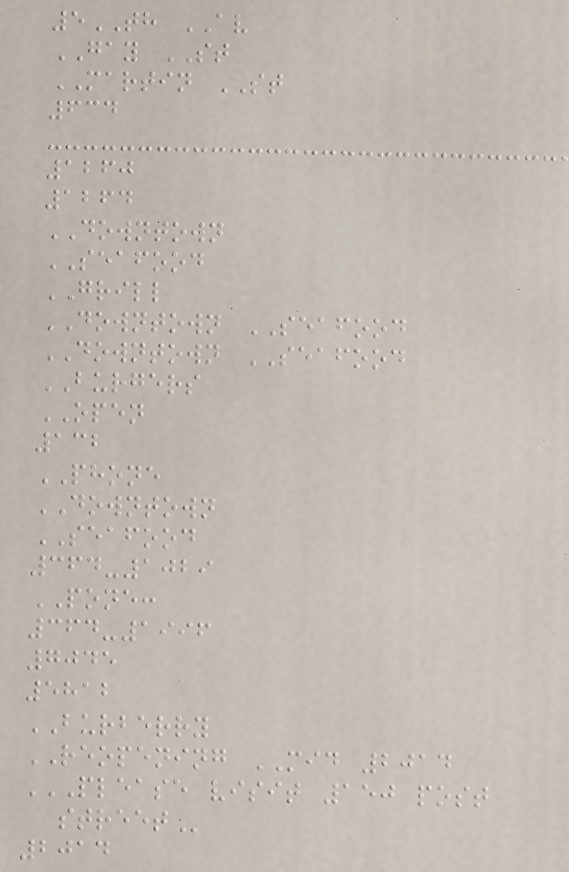5TH AV
GAY ST
MARTIN ST
634
1260
1264
DOWNTOWN
SEAFOOD
GRILL
DOWNTOWN SEAFOOD
DOWNTOWN SEAFOOD
BURGERS
OPEN
132
PHONE
DOWNTOWN
SEAFOOD
364-1029
PONE:
364-1996
7045
5812
BURBERRY
REOPENING MID 2014
PLEASE VISIT 150 POST
STREET
2014
